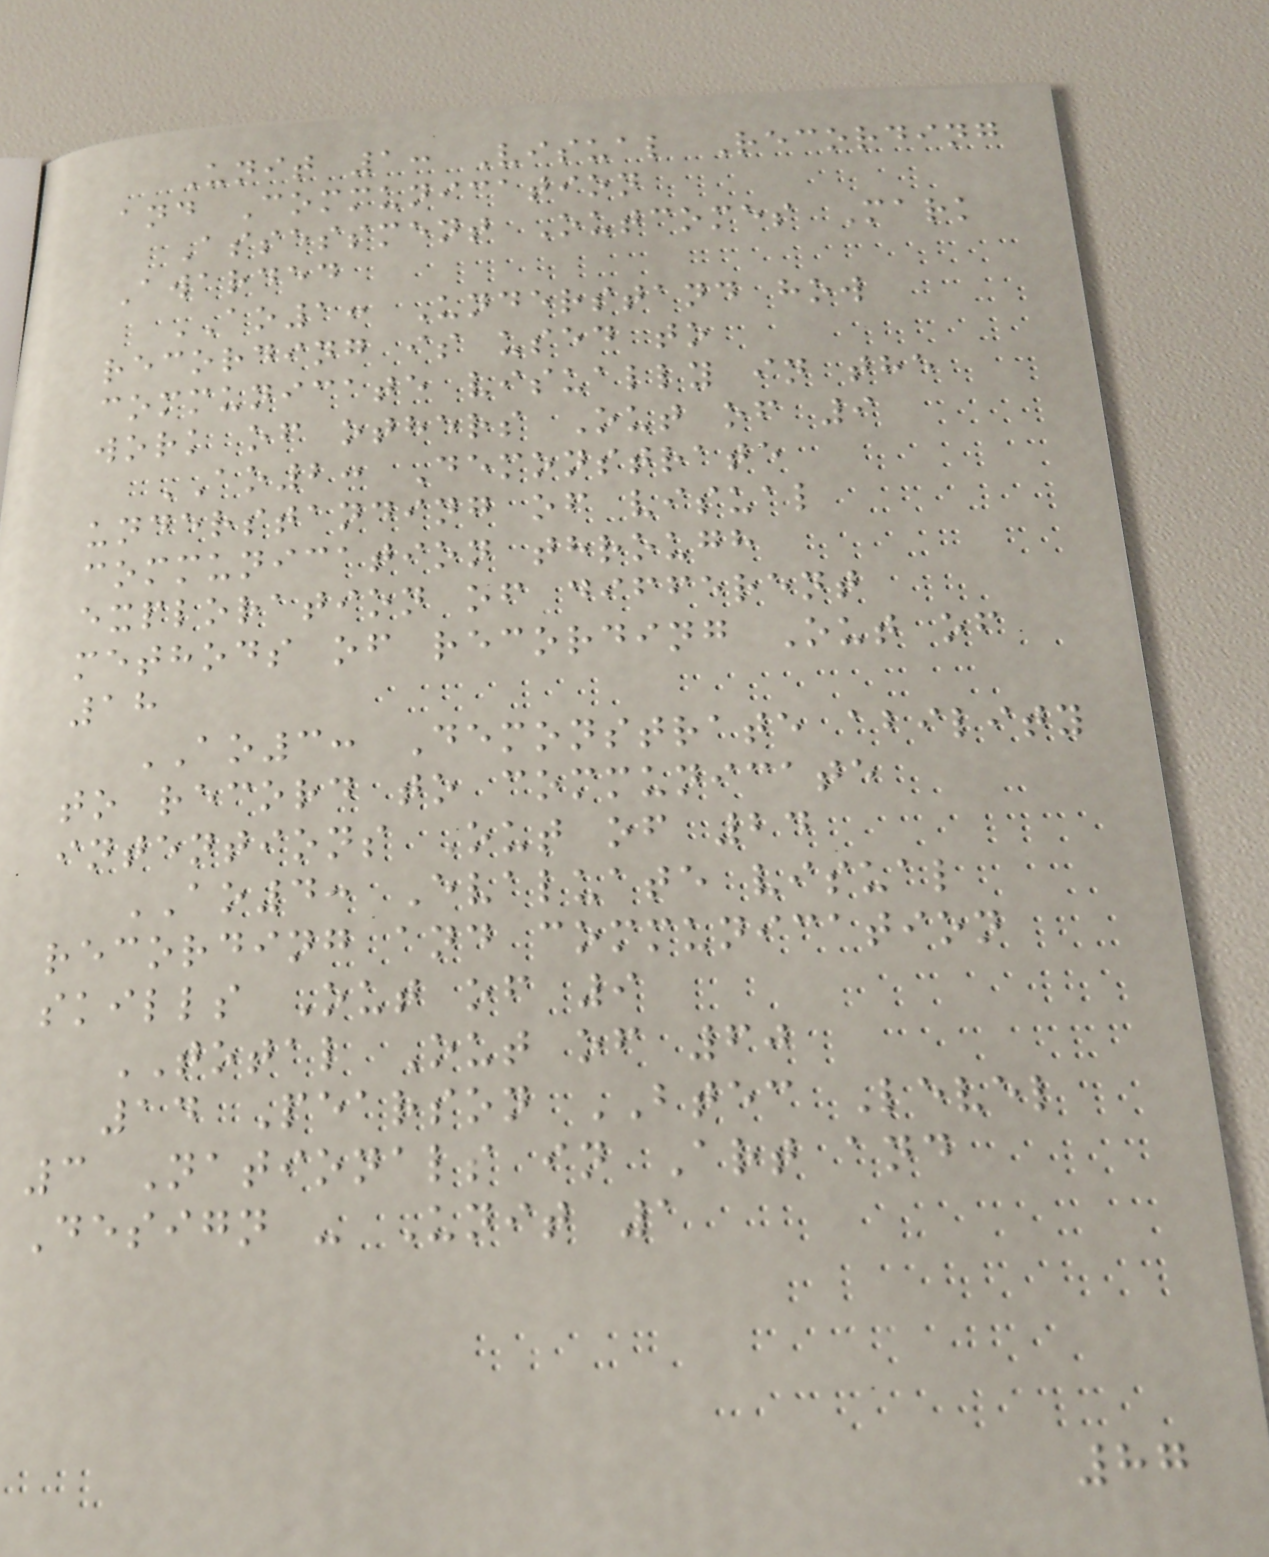Unit 1: Visual Recording
and Communication
Assessment Outcomes Mark
Awarded
AO1: Understand how
recording is used to
communicate visually in the
work of others Out of 9
AO2: Demonstrate
understanding of visual
communication through
exploration of different
methods of recording Out of
18
AO3: Demonstrate ability
to record to communicate
intentions Out of 24
AO4: Evaluate visual
recording and communication
skills Out of 9
TOTAL Out of 60
14 Pearson BTEC Level
3 Nationals in Art and
Design - Unit 1
87
